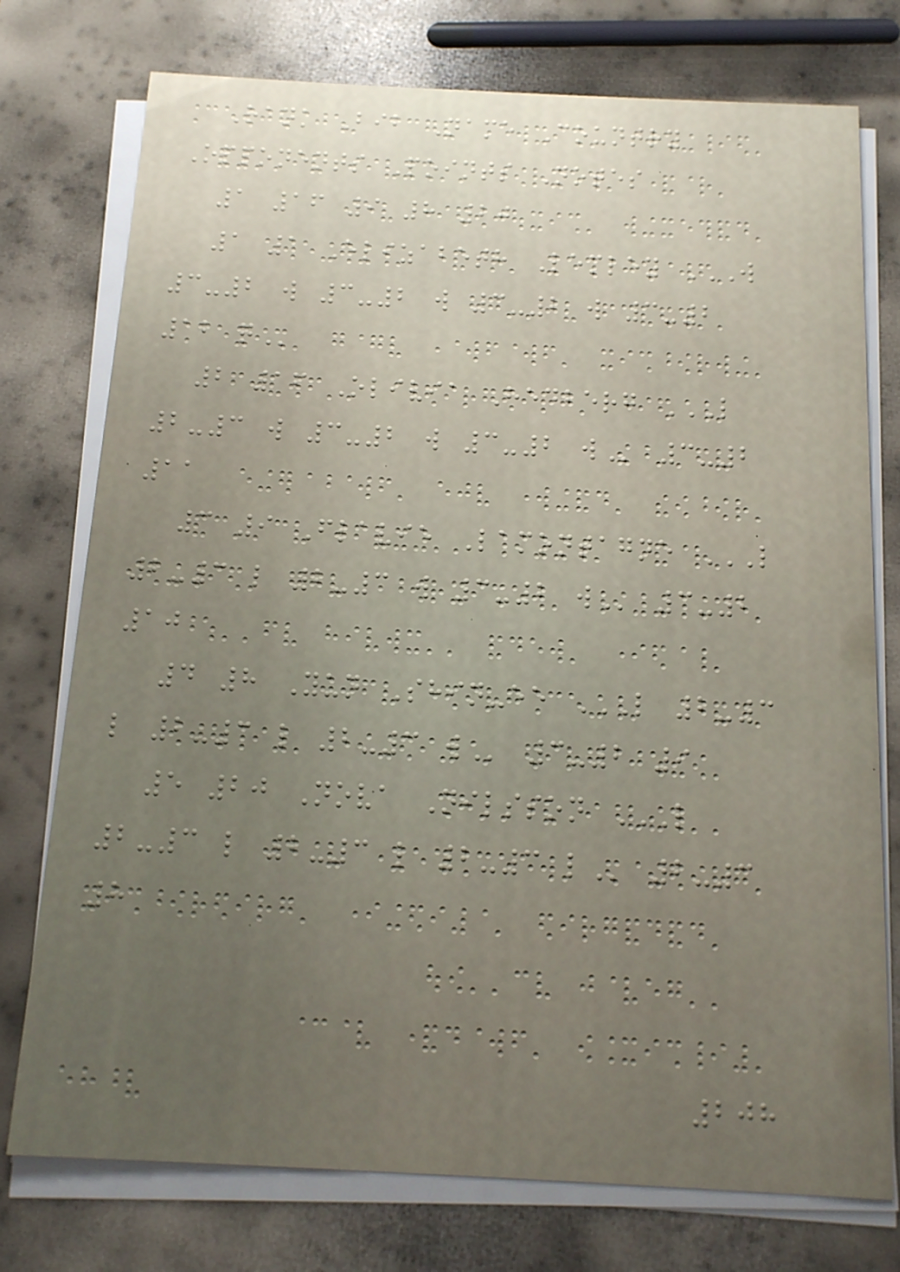Rank Bib Name Country
Opponents Points Notes
1 16 9 8 20
1 1 Elizabeth Lemley W
3-2 W 3-2 W 3-2 W 3-2
12 Q
2 16 Olivia Hedberg L
2-3 W 3-2 W 3-2 W 3-2
11
3 9 Flavie Lamontagne L
2-3 L 2-3 W 3-2 W 3-2
10
4 8 Yun Shin-ee L 2-3
L 2-3 L 2-3 W 3-2 9
5 20 Nova Nilsson L
2-3 L 2-3 L 2-3 L 2-3
8
208
